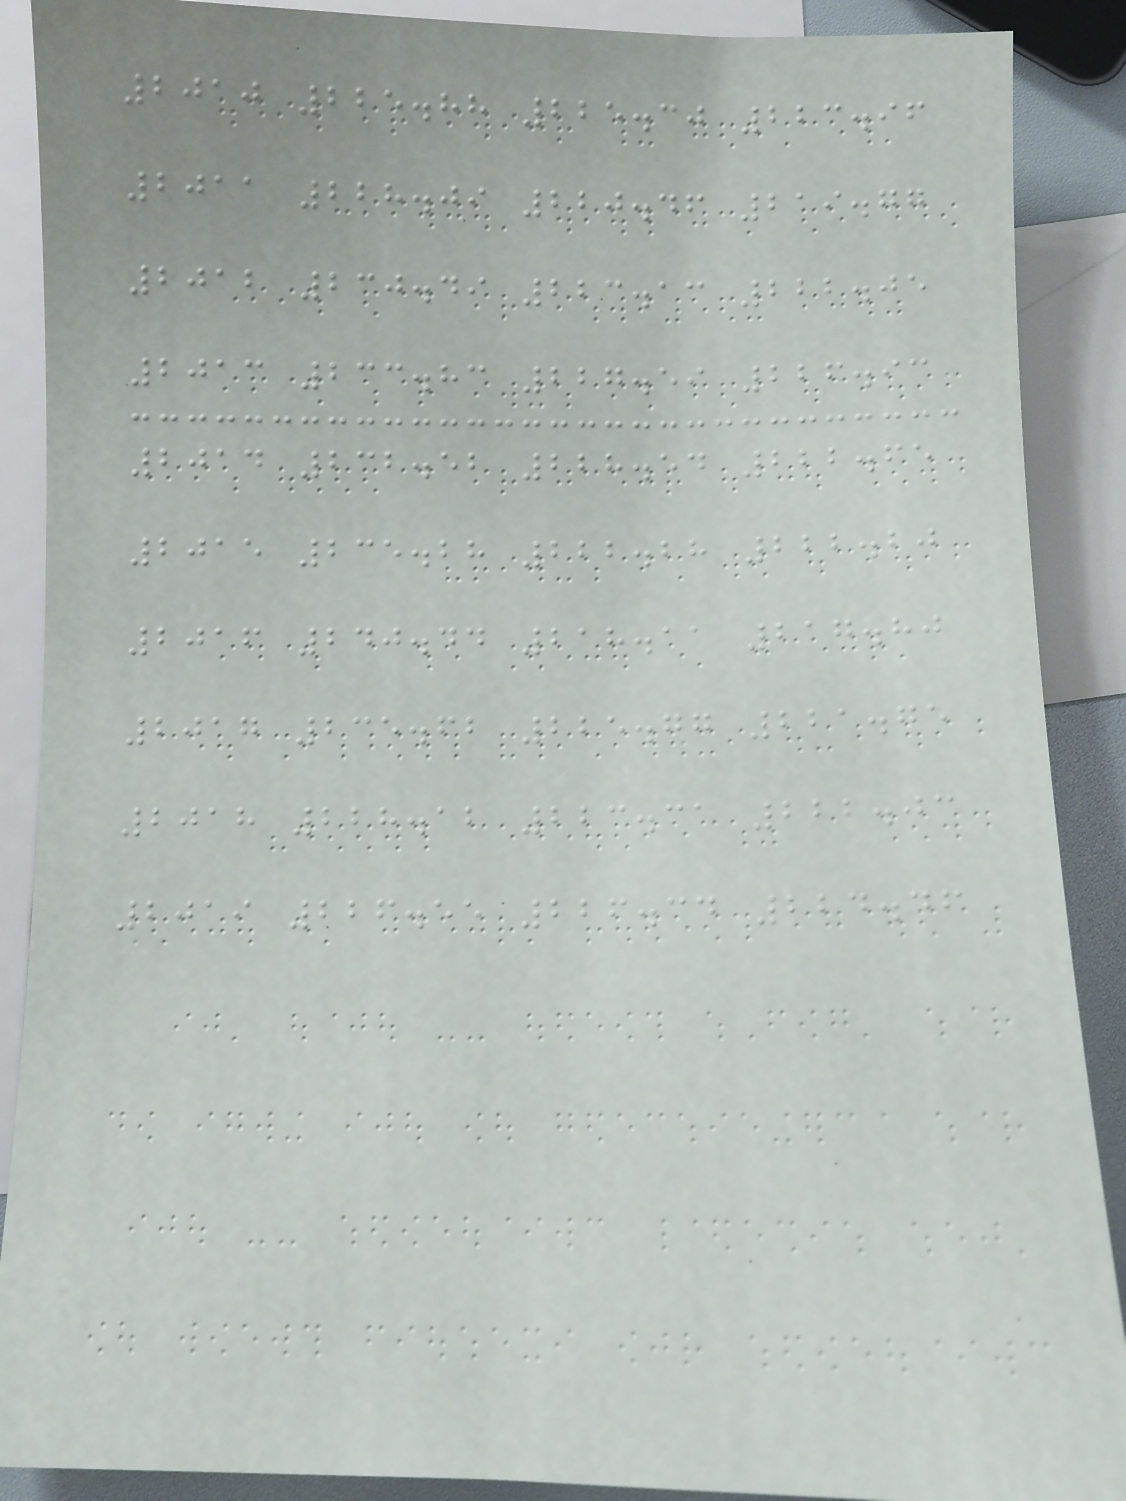2010 225.88 225.30 223.96
2011 228.09 220.46 219.77
2012 230.49 223.13 222.05
2013 233.83 227.59 226.93
2014 232.52 228.54 222.65
2015 235.28 222.28 222.20
2016 240.44 218.11 217.80
2017 235.62 225.77 221.75
2018 228.12 223.31 222.03
2019 226.55 226.34 224.46
